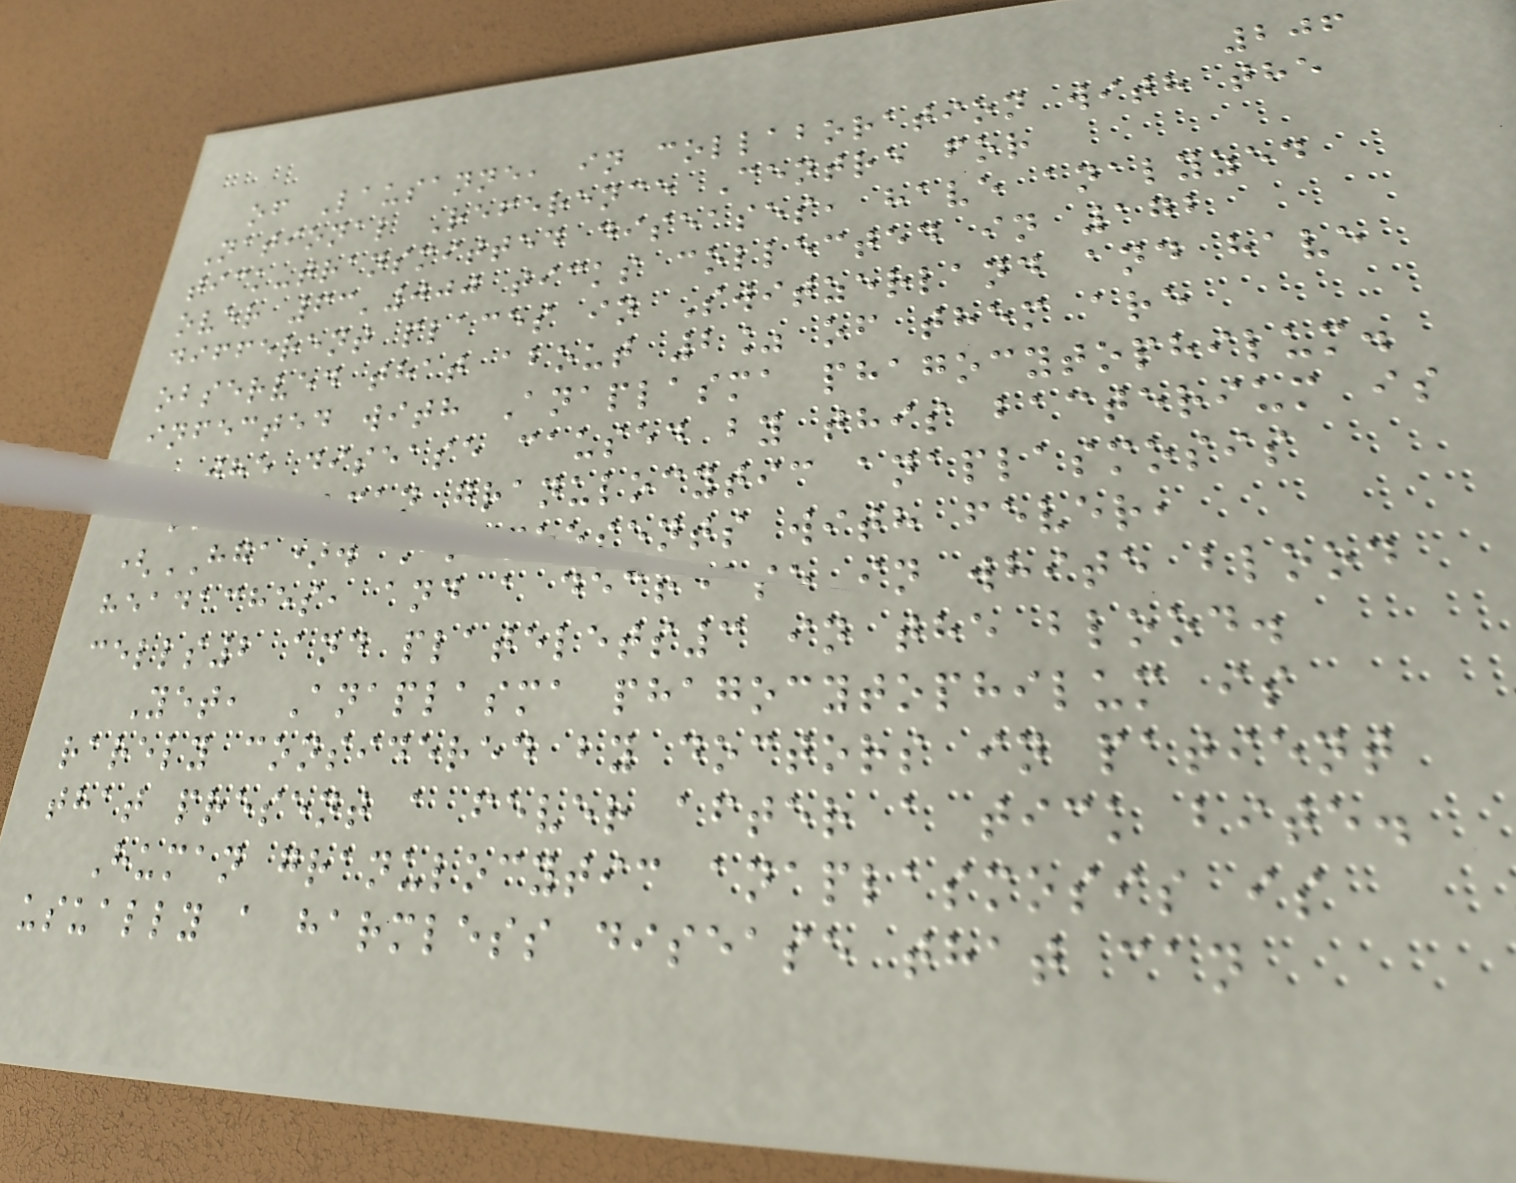206
of Lausanne, in collaboration with the
National Reference Centre for
tick-transmitted diseases, have analyzed
over 63'000 ticks collected in 172
different places in Switzerland and have
observed that about 2% of them are
infected with Anaplasma phagocytophilum.
The disease caused by this bacterium is
called human granulocytic anaplasmosis
(HGA). It presents with fever,
headaches, and a decrease in white blood
cells2 and platelets3 in the blood.
Yet, Anaplasma phagocytophilum is
rarely considered by doctors in patient
that present a fever after a tick bite.
Human granulocytic anaplasmosis is
usually a harmless disease that can
